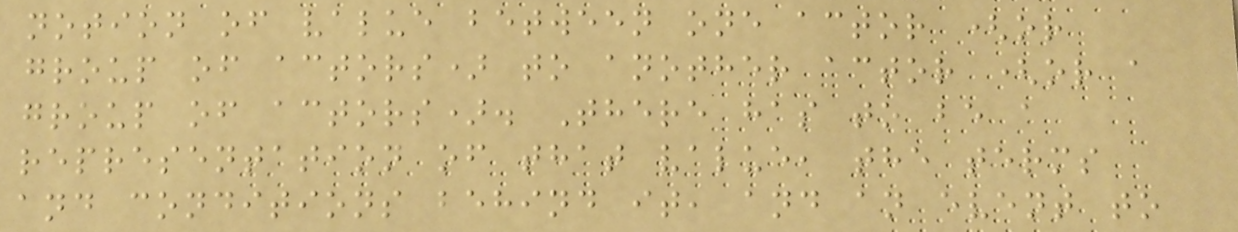notion of value between one actor (or
group of actors) to another actor (or a
group of actors). There has to be a
representation of that value, the terms
and conditions behind it, and an event to
